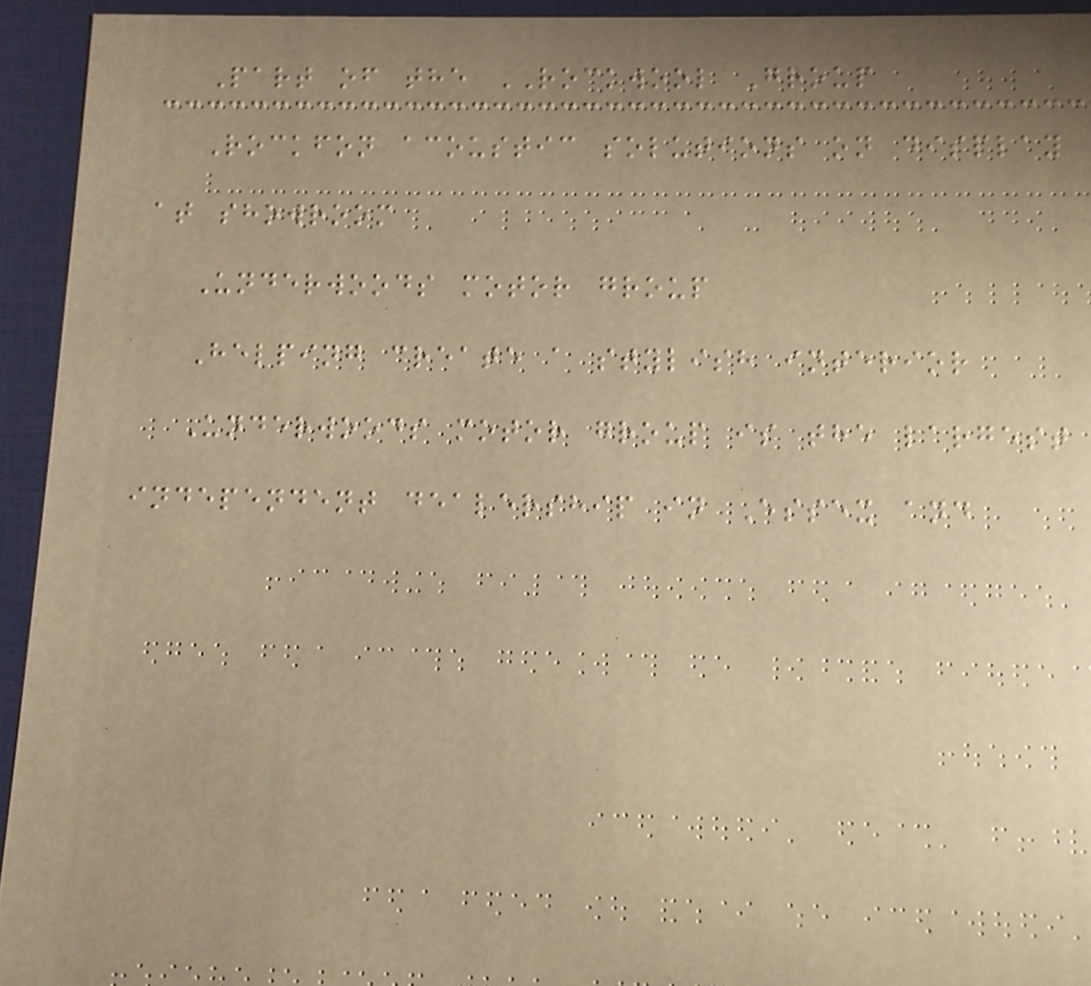Part of the ROCKWOOL Group
Rockfon acoustic solutions on display
at showroom
Underwoods motor group
Helping create a stylish interior
Underwoods motor group is the largest
independent dealership in Essex and
